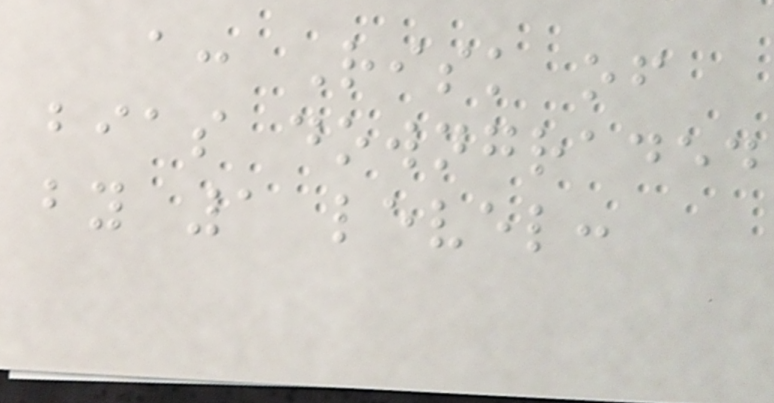a: Risk of
bias downgraded
by 1 level:
